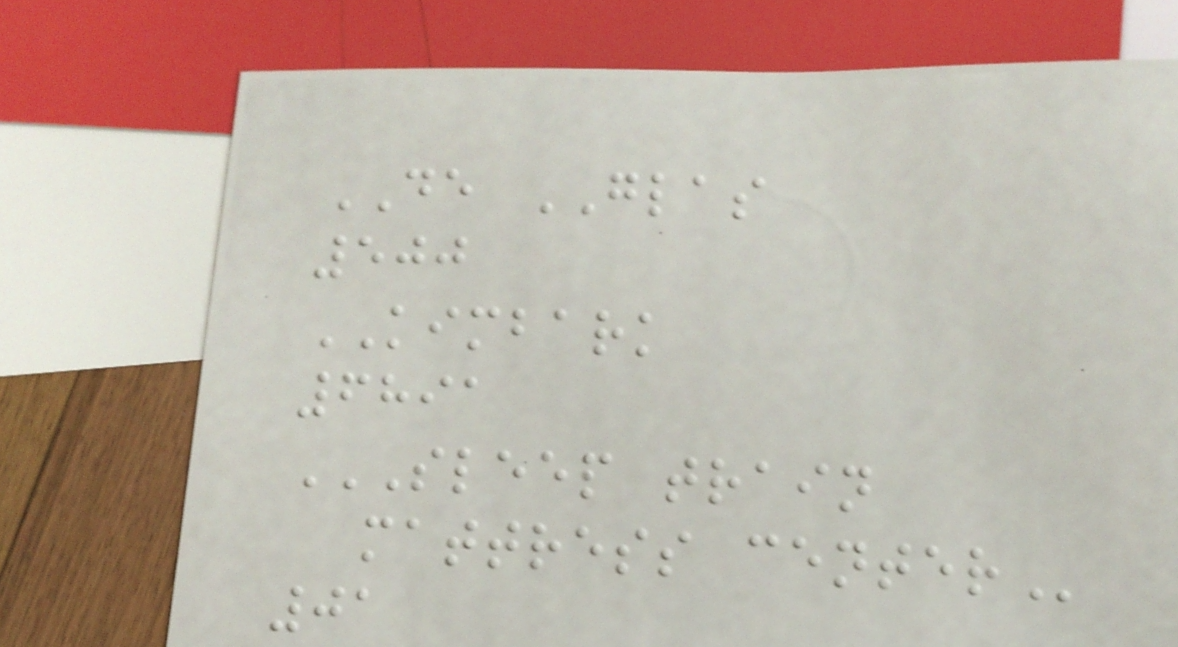DE GLAS
500
KIMBARK
6891
SLEEP TRAIN
MATTRESS CENTER
01
